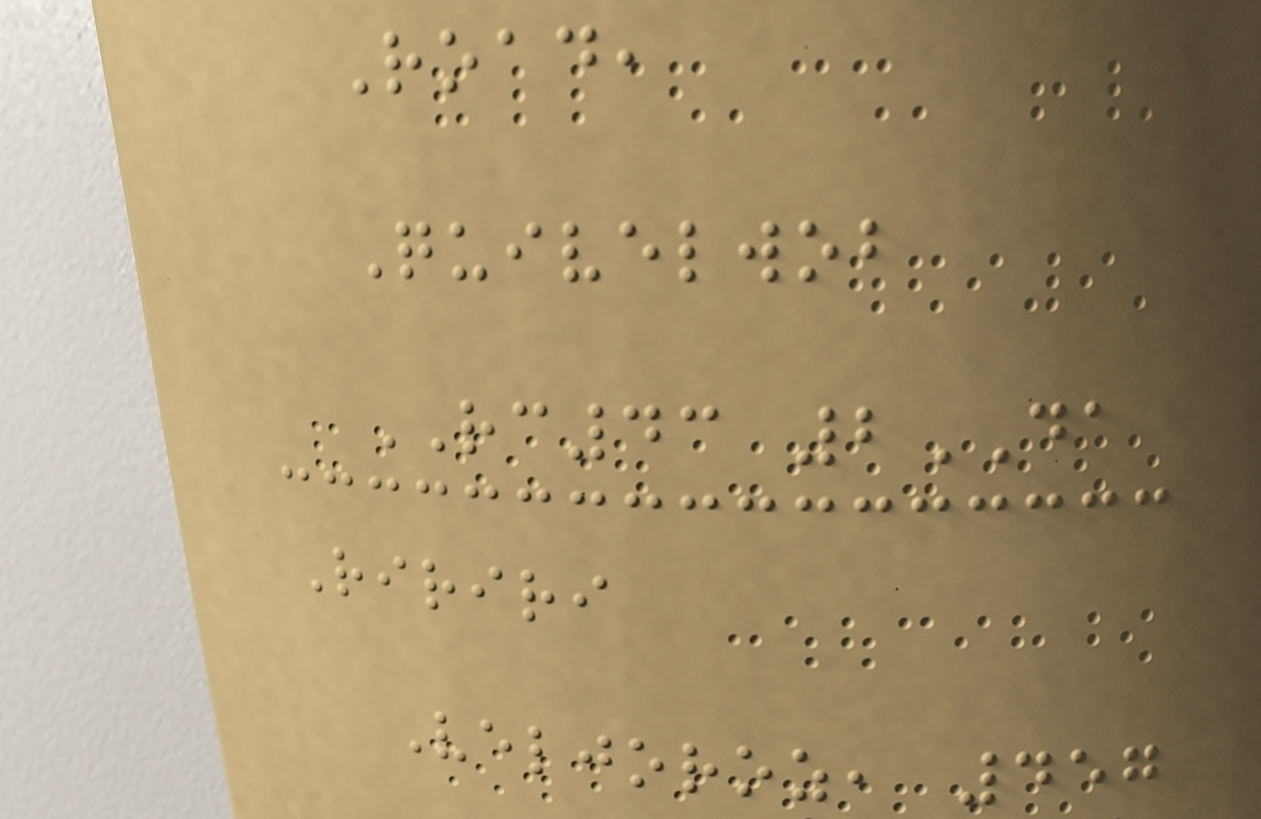Road,
Quivelwob
RC43 2DA
Ririri
Veljoroz, 457
